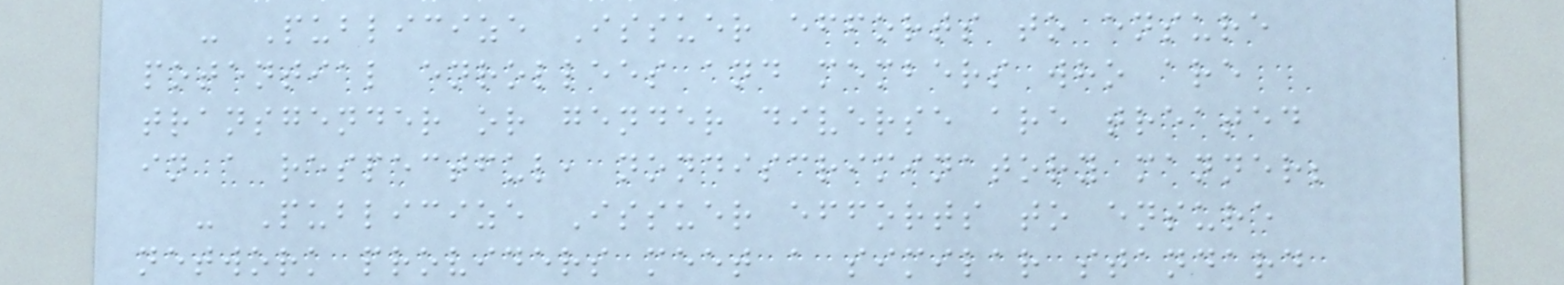- Publicize Issuer efforts to ensure
potential enrollees and members who are
transgender or gender diverse are treated
in a respectful, nondiscriminatory manner;
- Publicize Issuer efforts to ensure
network providers meet a similar standard
